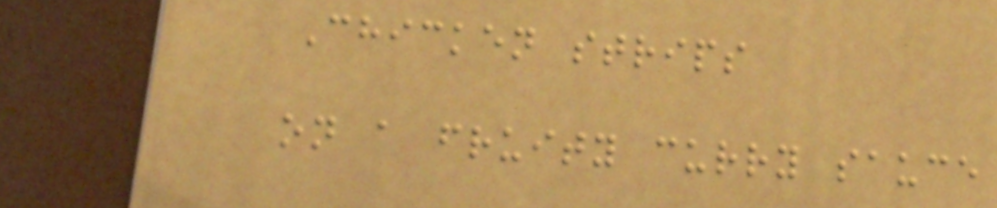Chicken strips
on a fruity curry sauce
